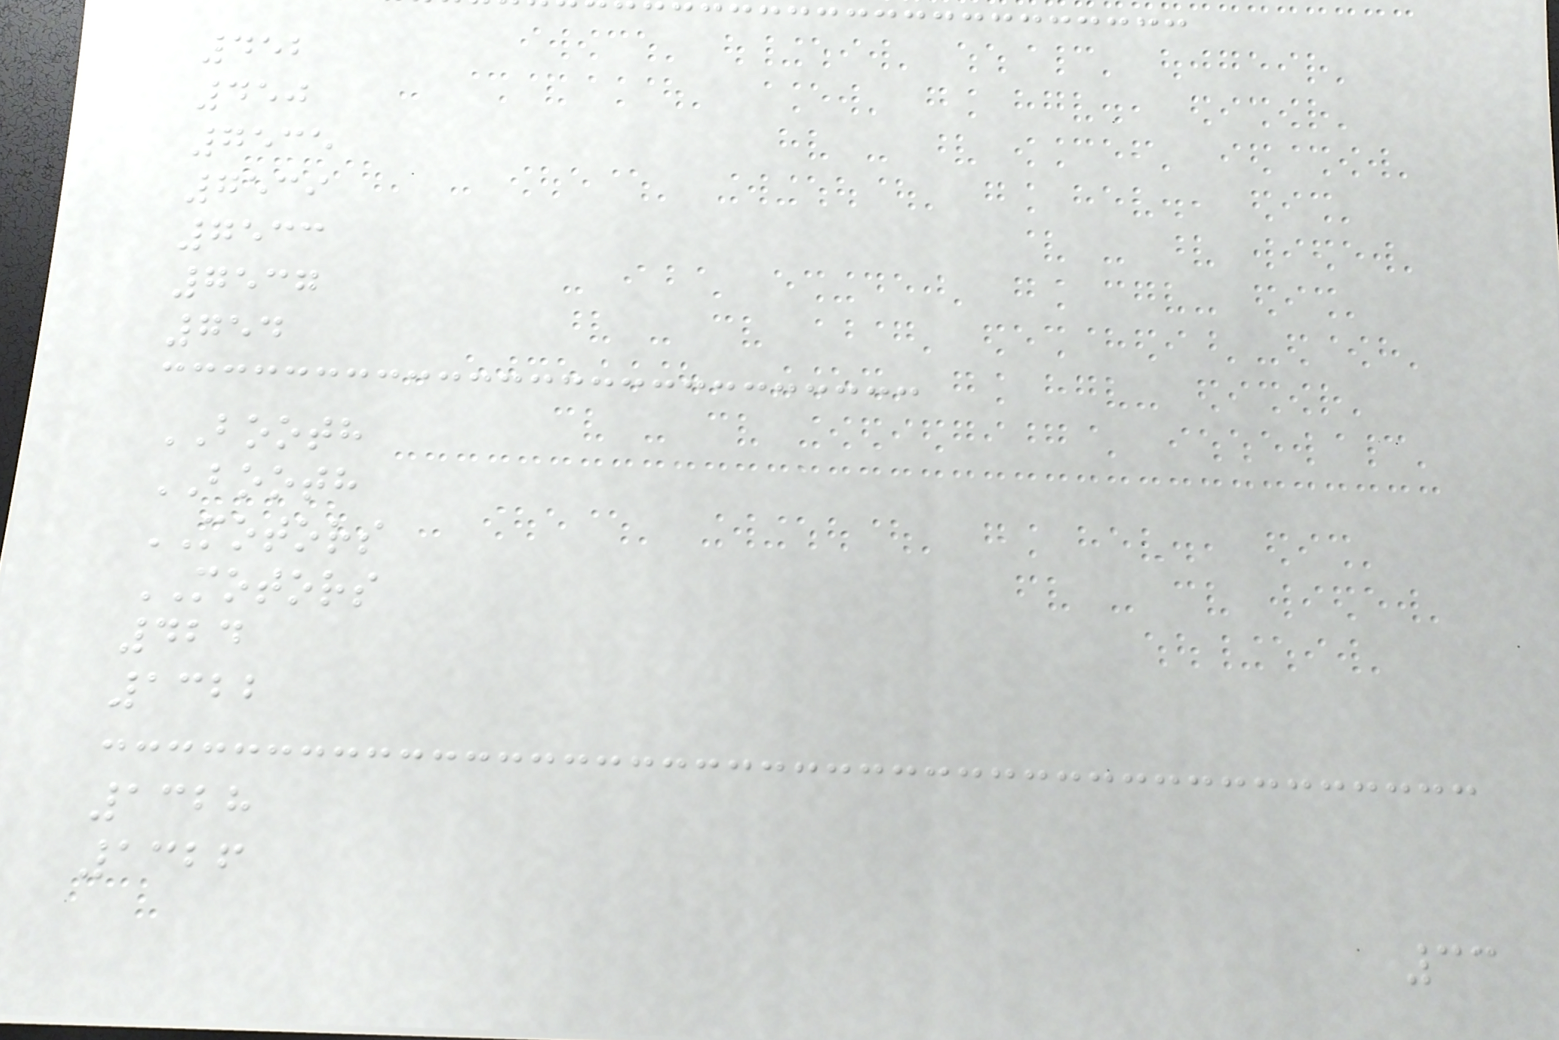452
450
7535
7539
7533
7537
754
BOOTH
BOOTH
MOTORS
MOTORS
424
1322
1328
1326
33
